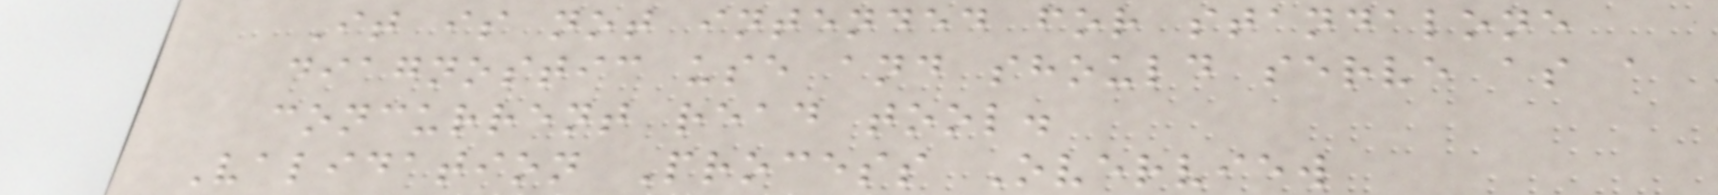It is not intended for standalone
diagnostic use and should serve as a
concurrent read tool.
Validation Process Overview
